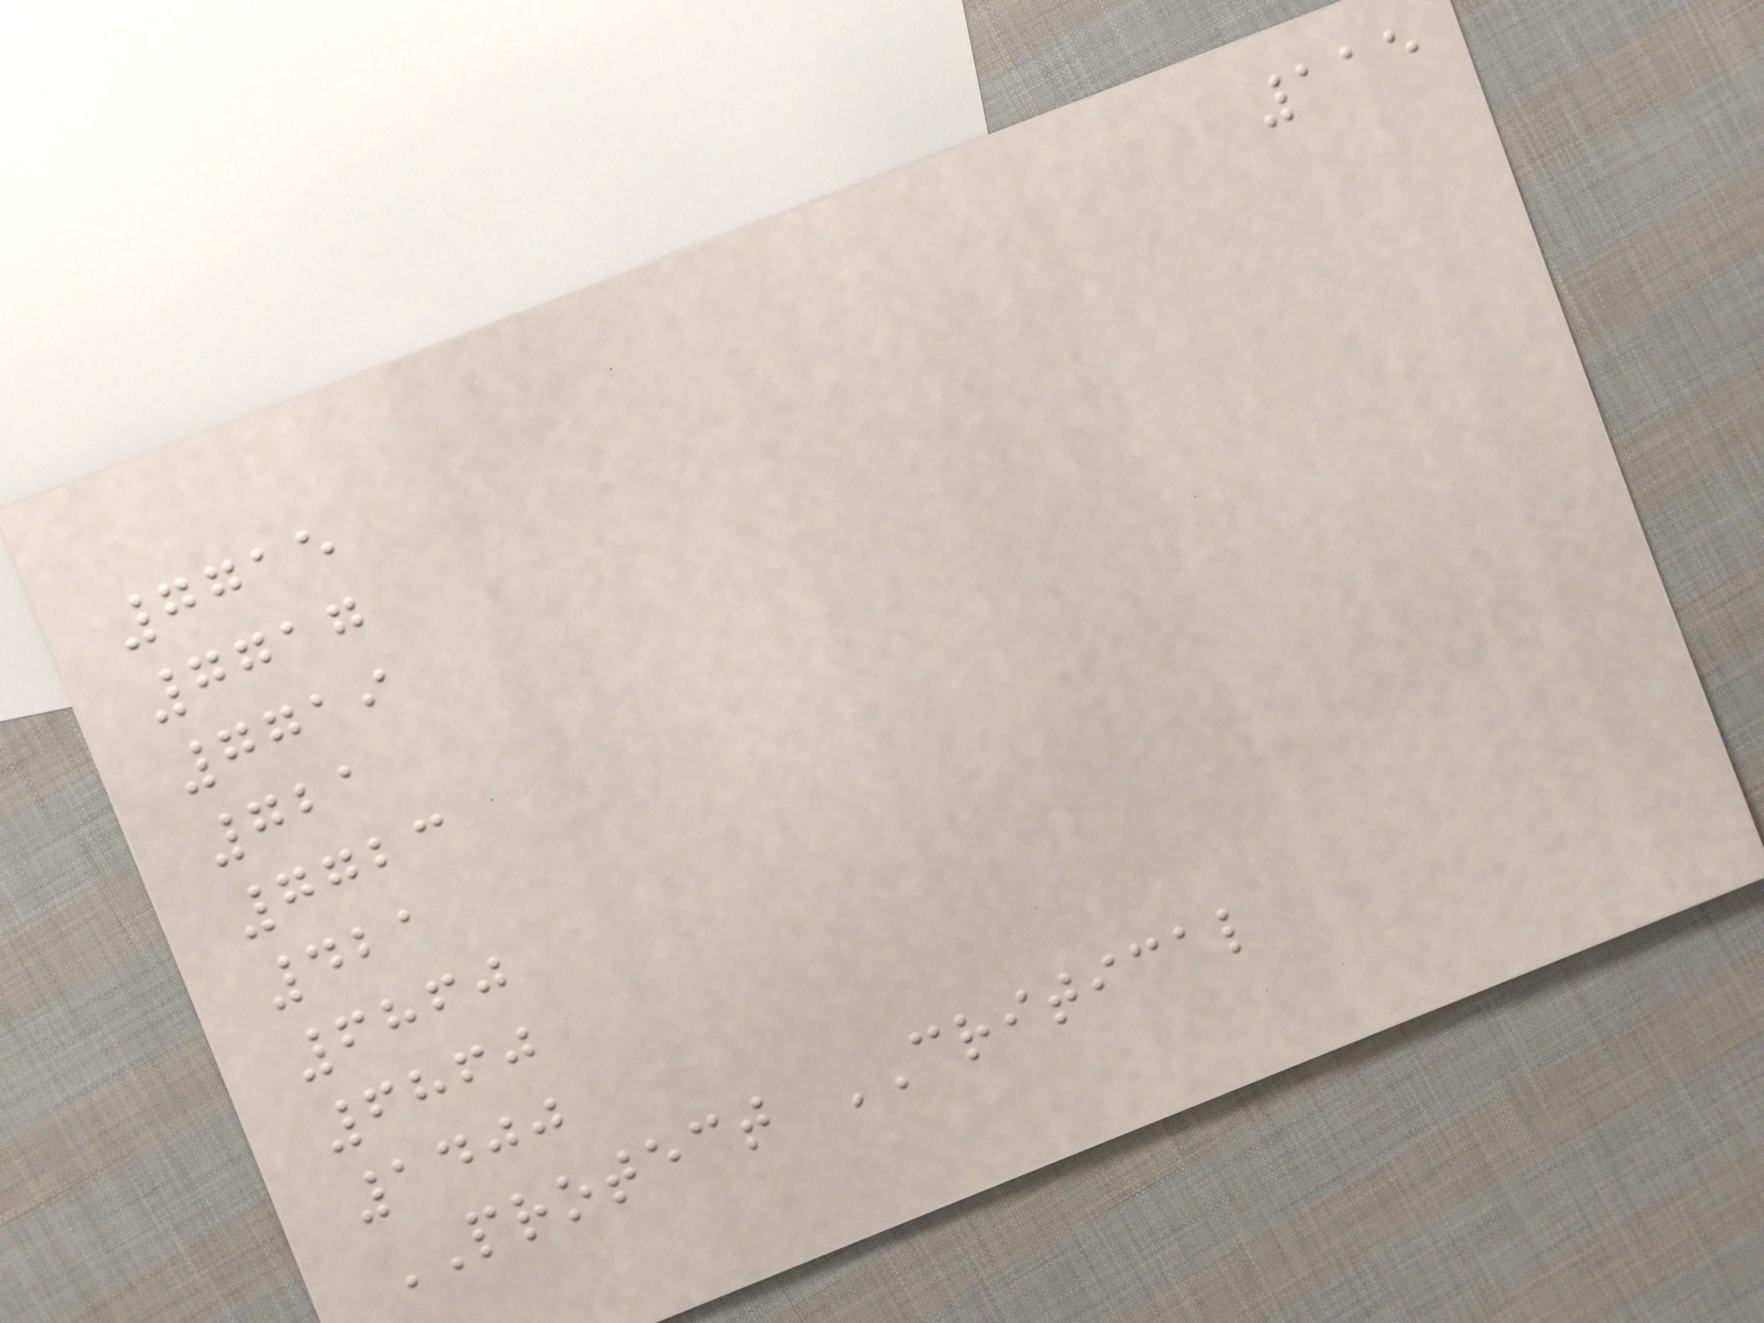115
7715
7717
7719
721
7723
421
6860
6860
1400
PROTECT CRITICAL
